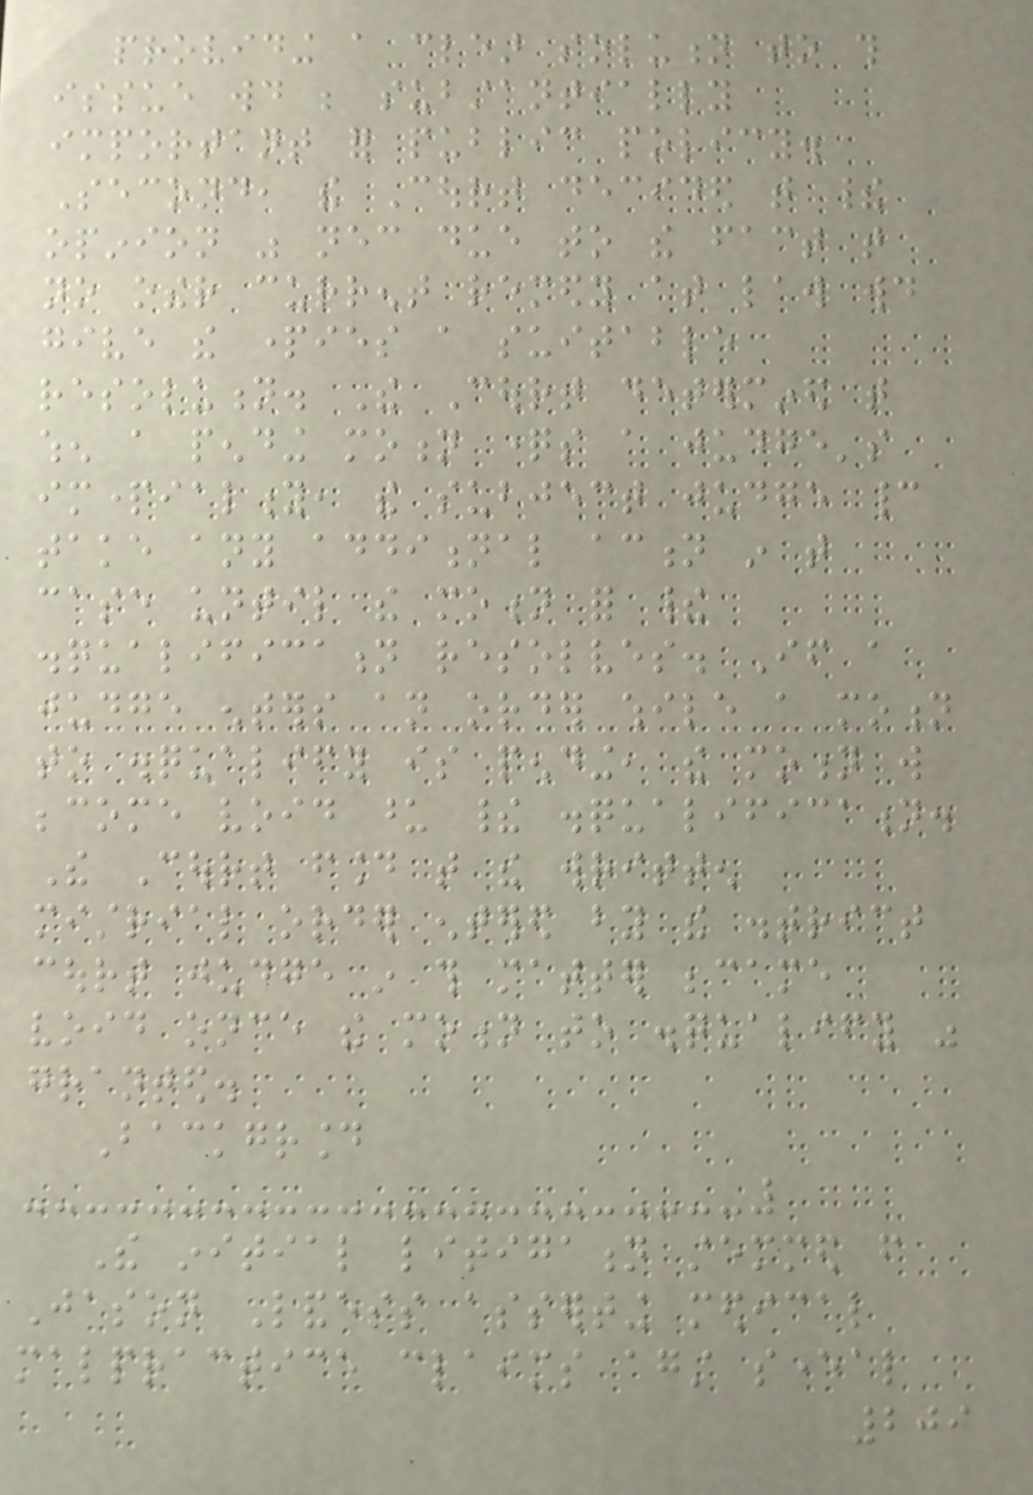providing a clear solution to this
issue would be substantially
important for public policy.
Second, the Court decided that their
opinion was necessary due to the fact that
no other current remedy at law would
give the parties a suitable
resolution. The Court determined that
when a pending motion questions a judge's
impartiality, the subject judge cannot
take any additional action in that
case until the motion for their
disqualification resolves. If a
judge enters an order while a motion
to disqualify is pending, the motion will
become void upon their disqualification.
The Court found that the written
mistrial order entered by the district
court judge in this matter became
void once the motion to disqualify was
granted.
Background
The initial litigation stemmed from
Jason Landess asserting medical
malpractice claims against several
209
